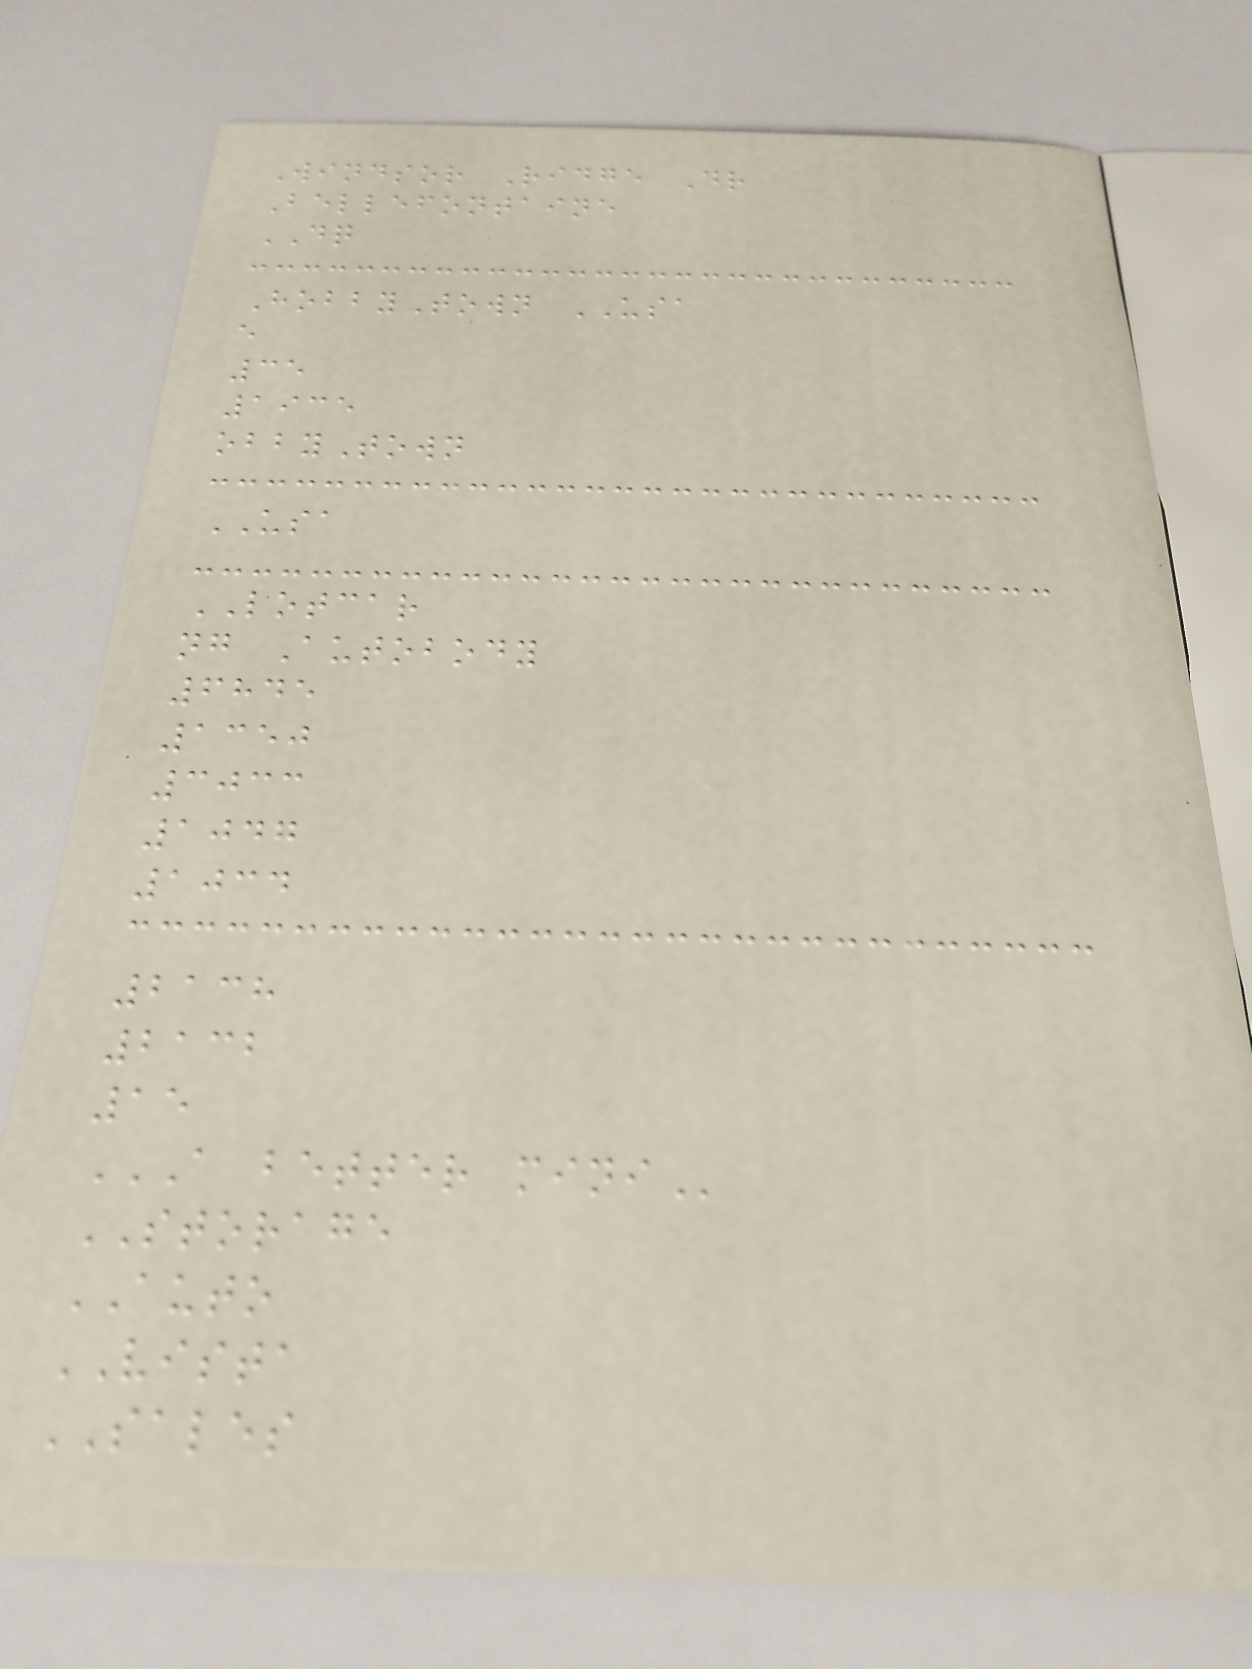Windsor Ridge Dr
Bellefontaine
DQ
HobbyTown USA
e
35
1935
obbyTown
USA
LOTCAR
ng Autobody
6845
1350
3033
1047
1034
2138
2132
15
A BETTER MINI
STORAGE
AUTO
VISTA
SALES
